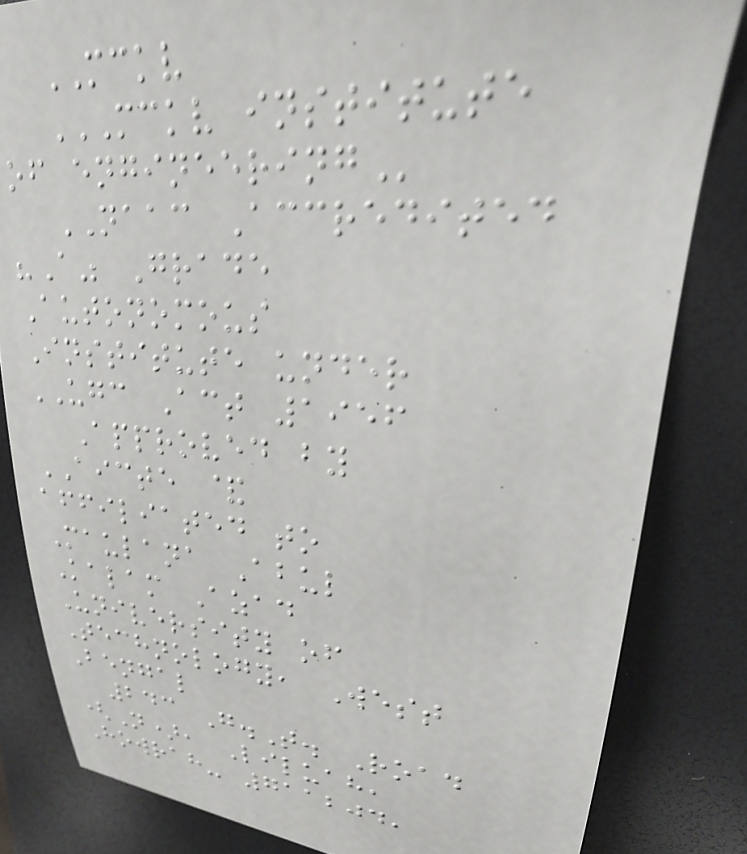MCKV
MCKV INSTITUTE
OF ENGINEERING
NAAC Accredited
"A" Grade
Autonomous
Institute under
UGC Act 1956
Approved by
AICTE &
affiliated to
Maulana Abul
Kalam Azad
University of
Technology, West
Bengal
243 G.T. Road
(N), Liluah,
Howrah- 711204,
